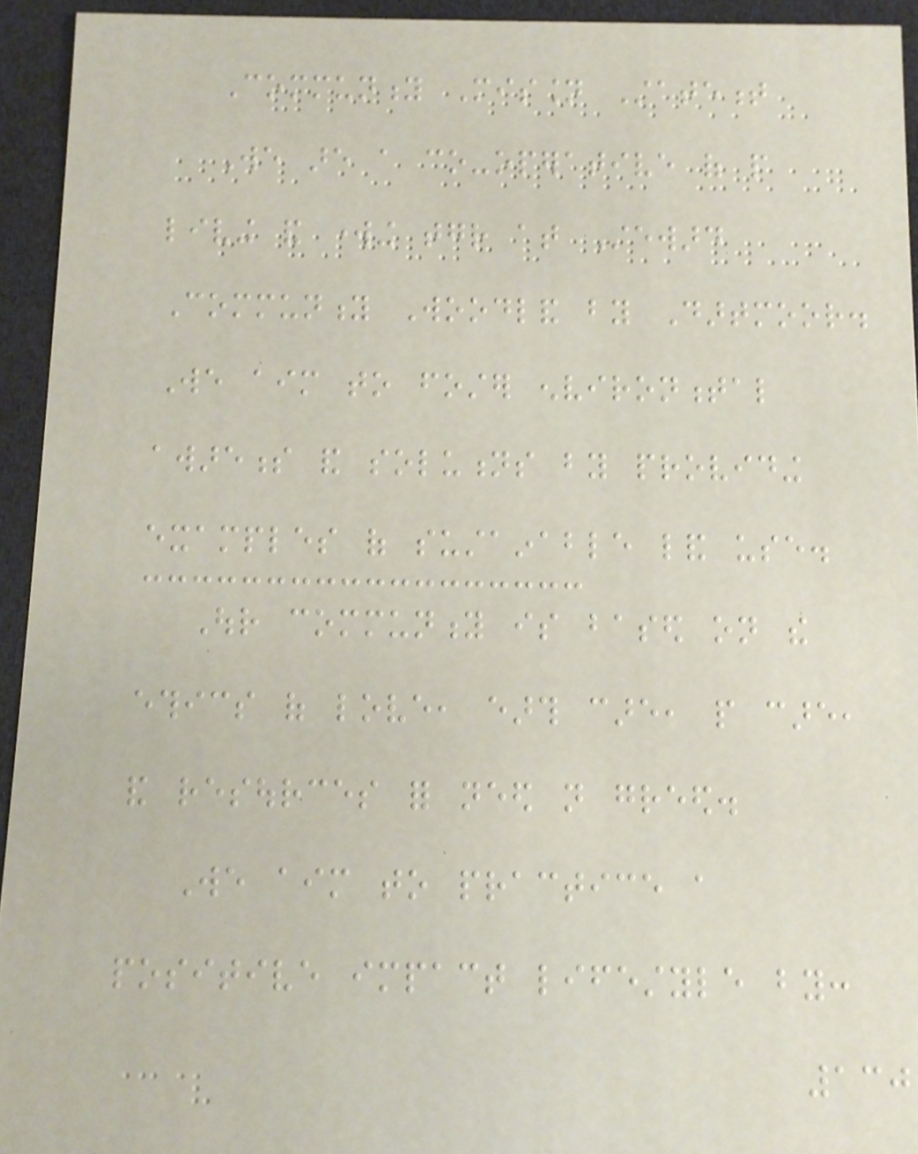Community Mission Statement
We are a co-operative of people
living and working together at Steward
Community Woodland by Dartmoor.
We aim to foster environmental
awareness and solutions by providing
examples of sustainable land use.
Our community is based on the
ethics of love, earth care, people care,
and resources for need not greed.
We aim to practice a
positive impact lifestyle by:
130
